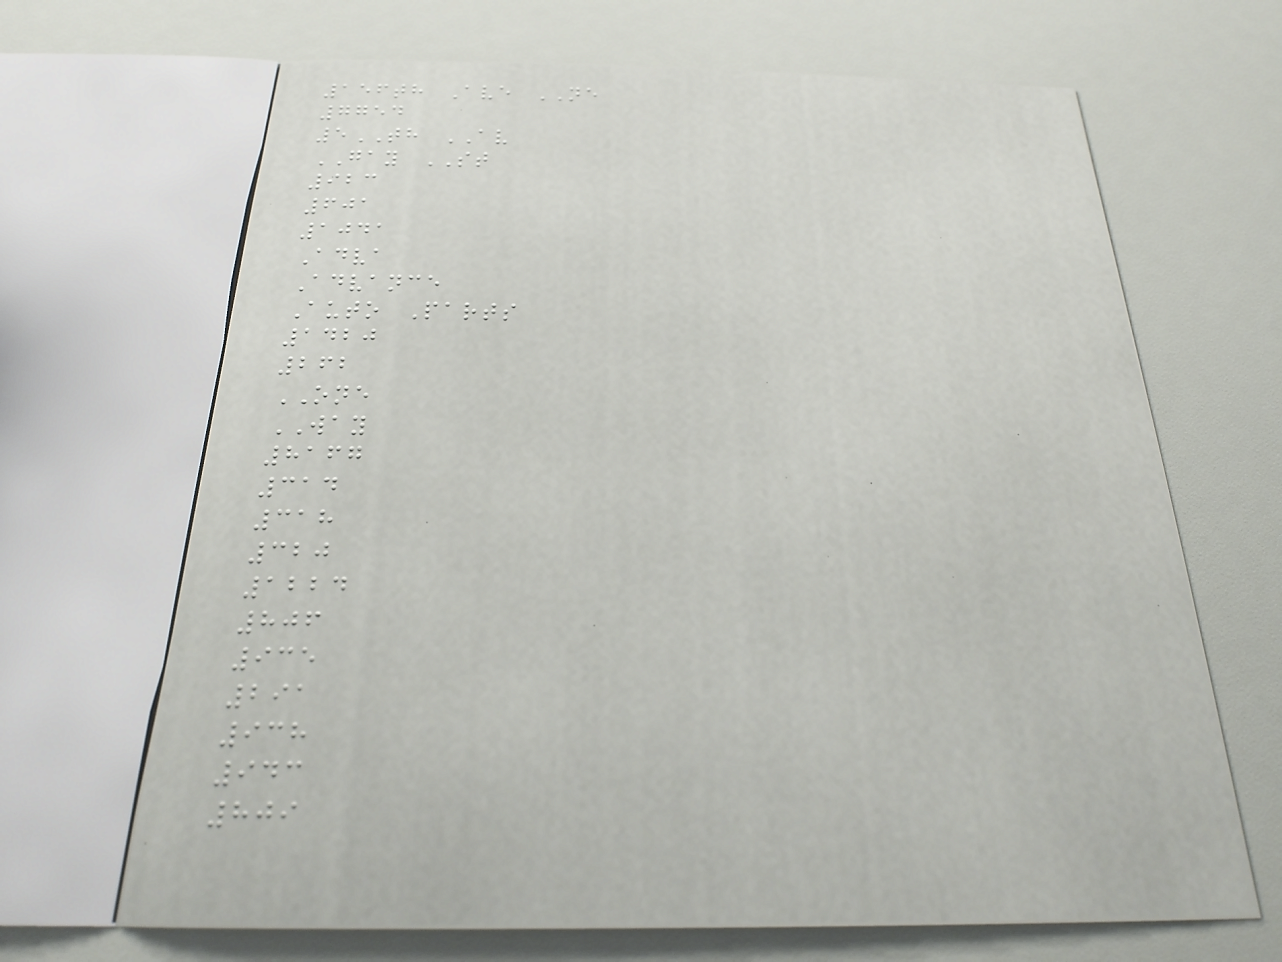156th Ave NE
7754
5TH AV
GAY ST
923
601
1041
Adva
Advance
Auto Parts
1420
262
ONE
WAY
8167
314
318
320
1224
806
935
291
938
943
809
